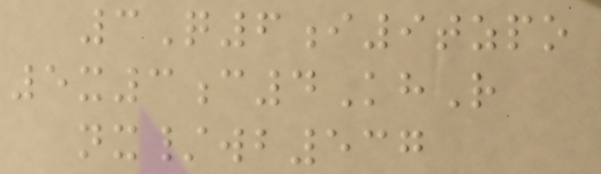3Q6i9tzpo
5x3c4KhR
nx/wb537
